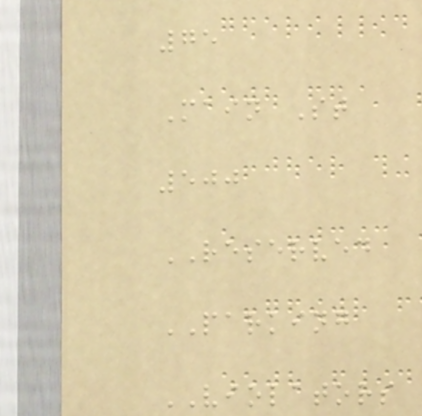75
Main St
500
RESERVED
PARKING
VIOLATORS
